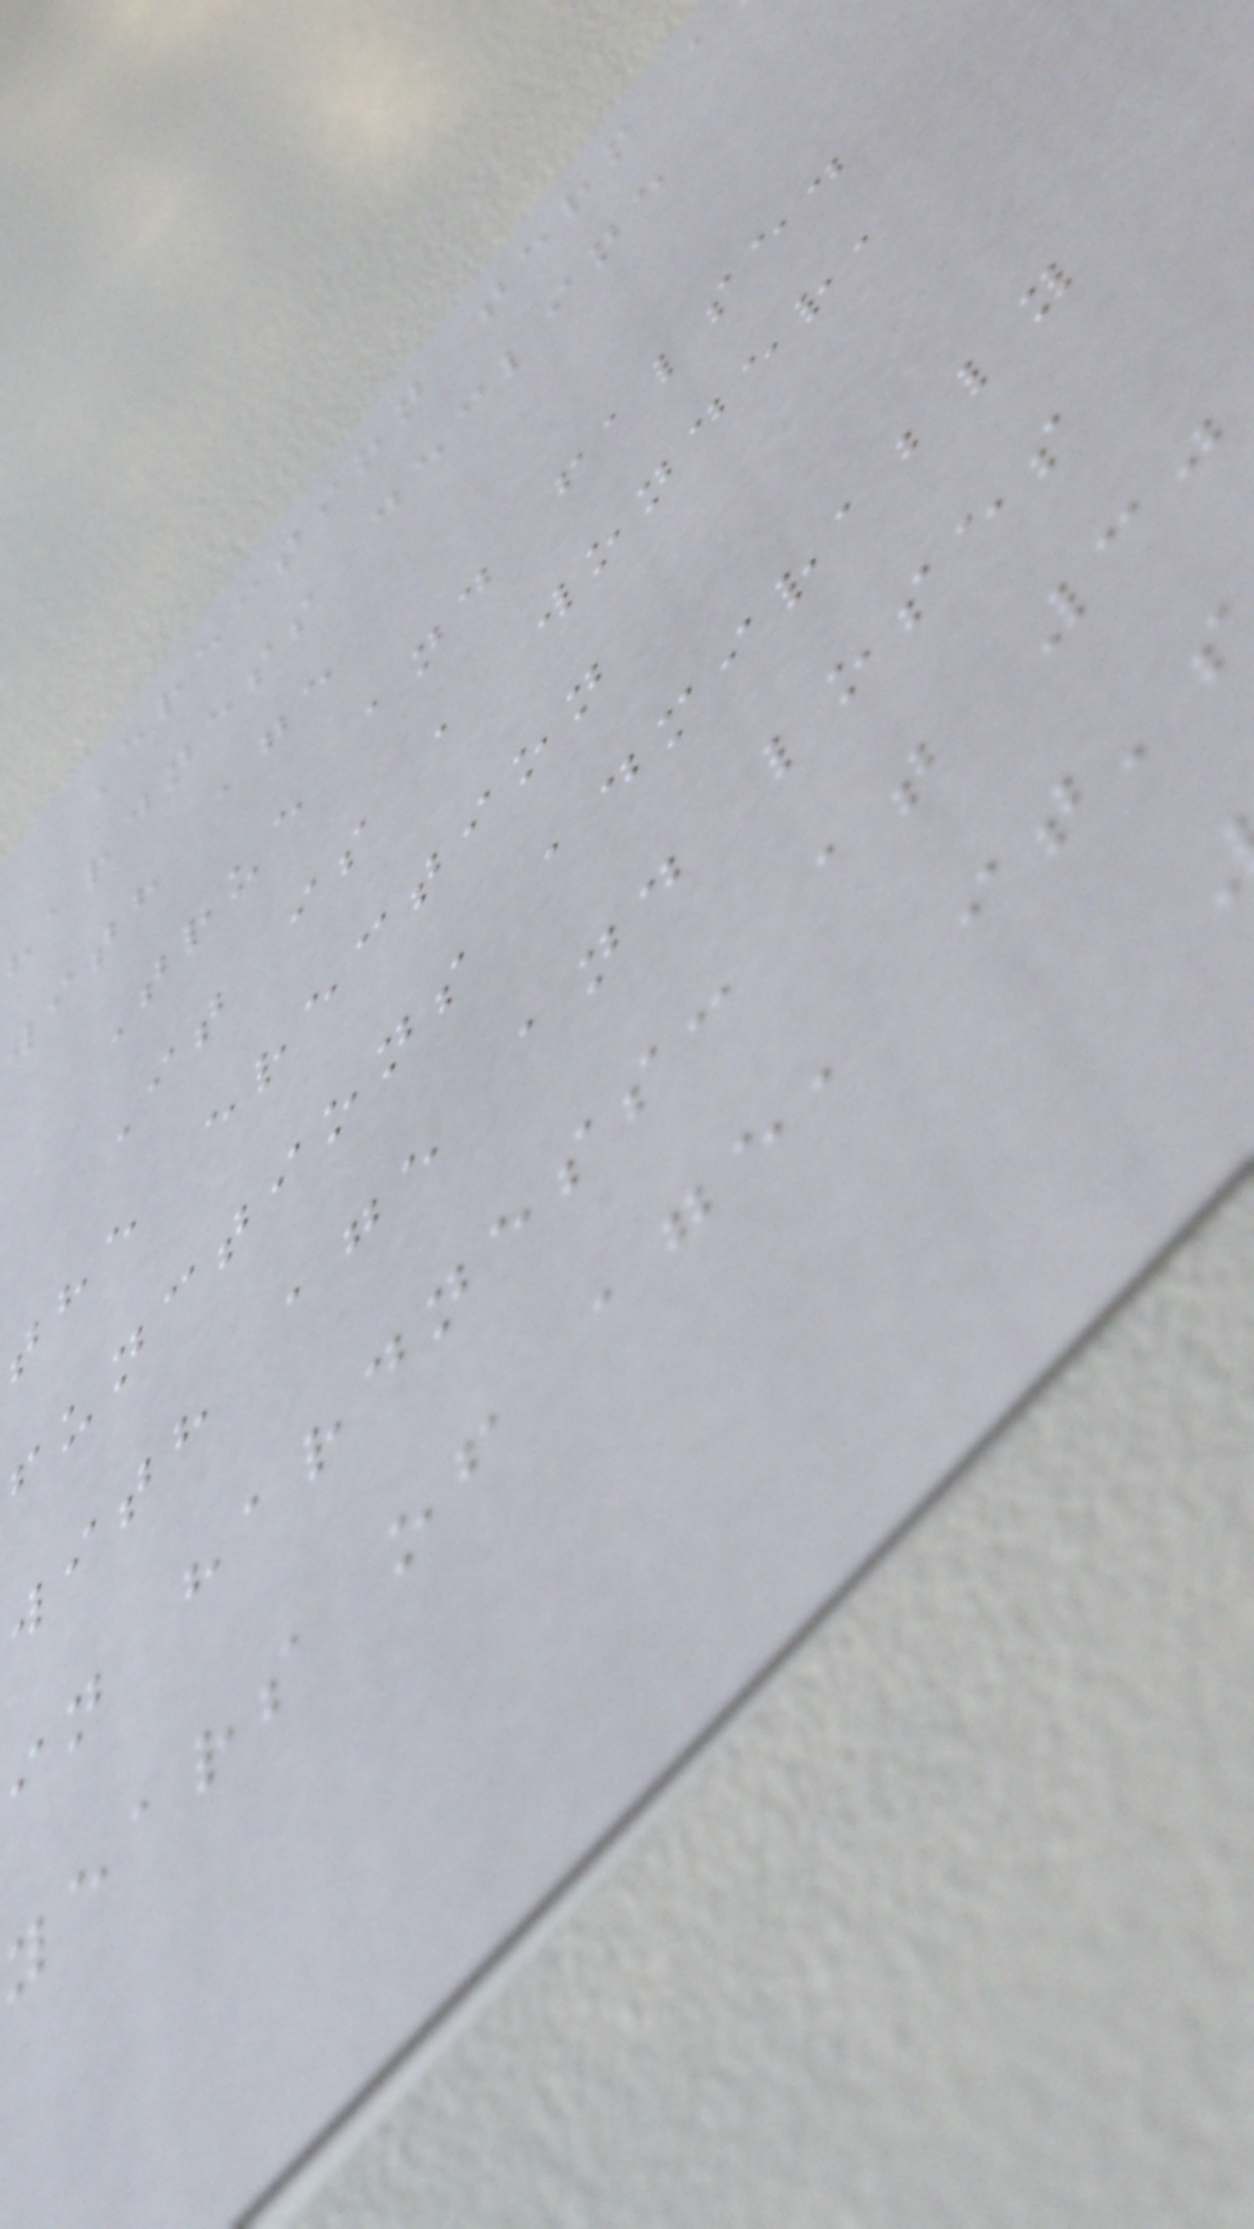Erection term a
hardness decline
with age
True and false.
It is a wonder,
the erection
functions admirably
with age and loses
in hardness: at 30
years of age, it'
